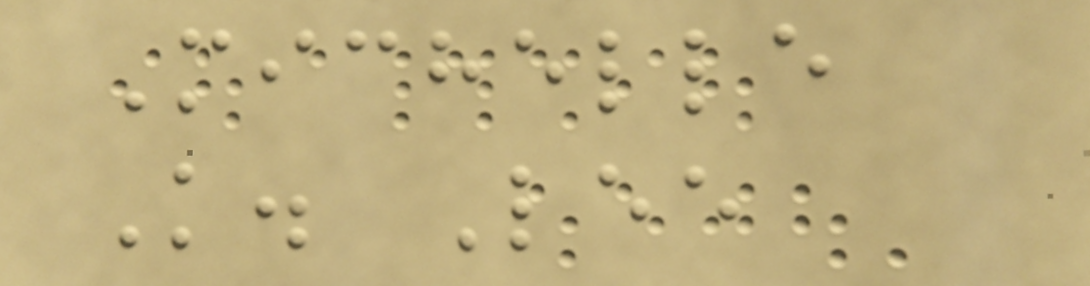Michelle
K. Lee
